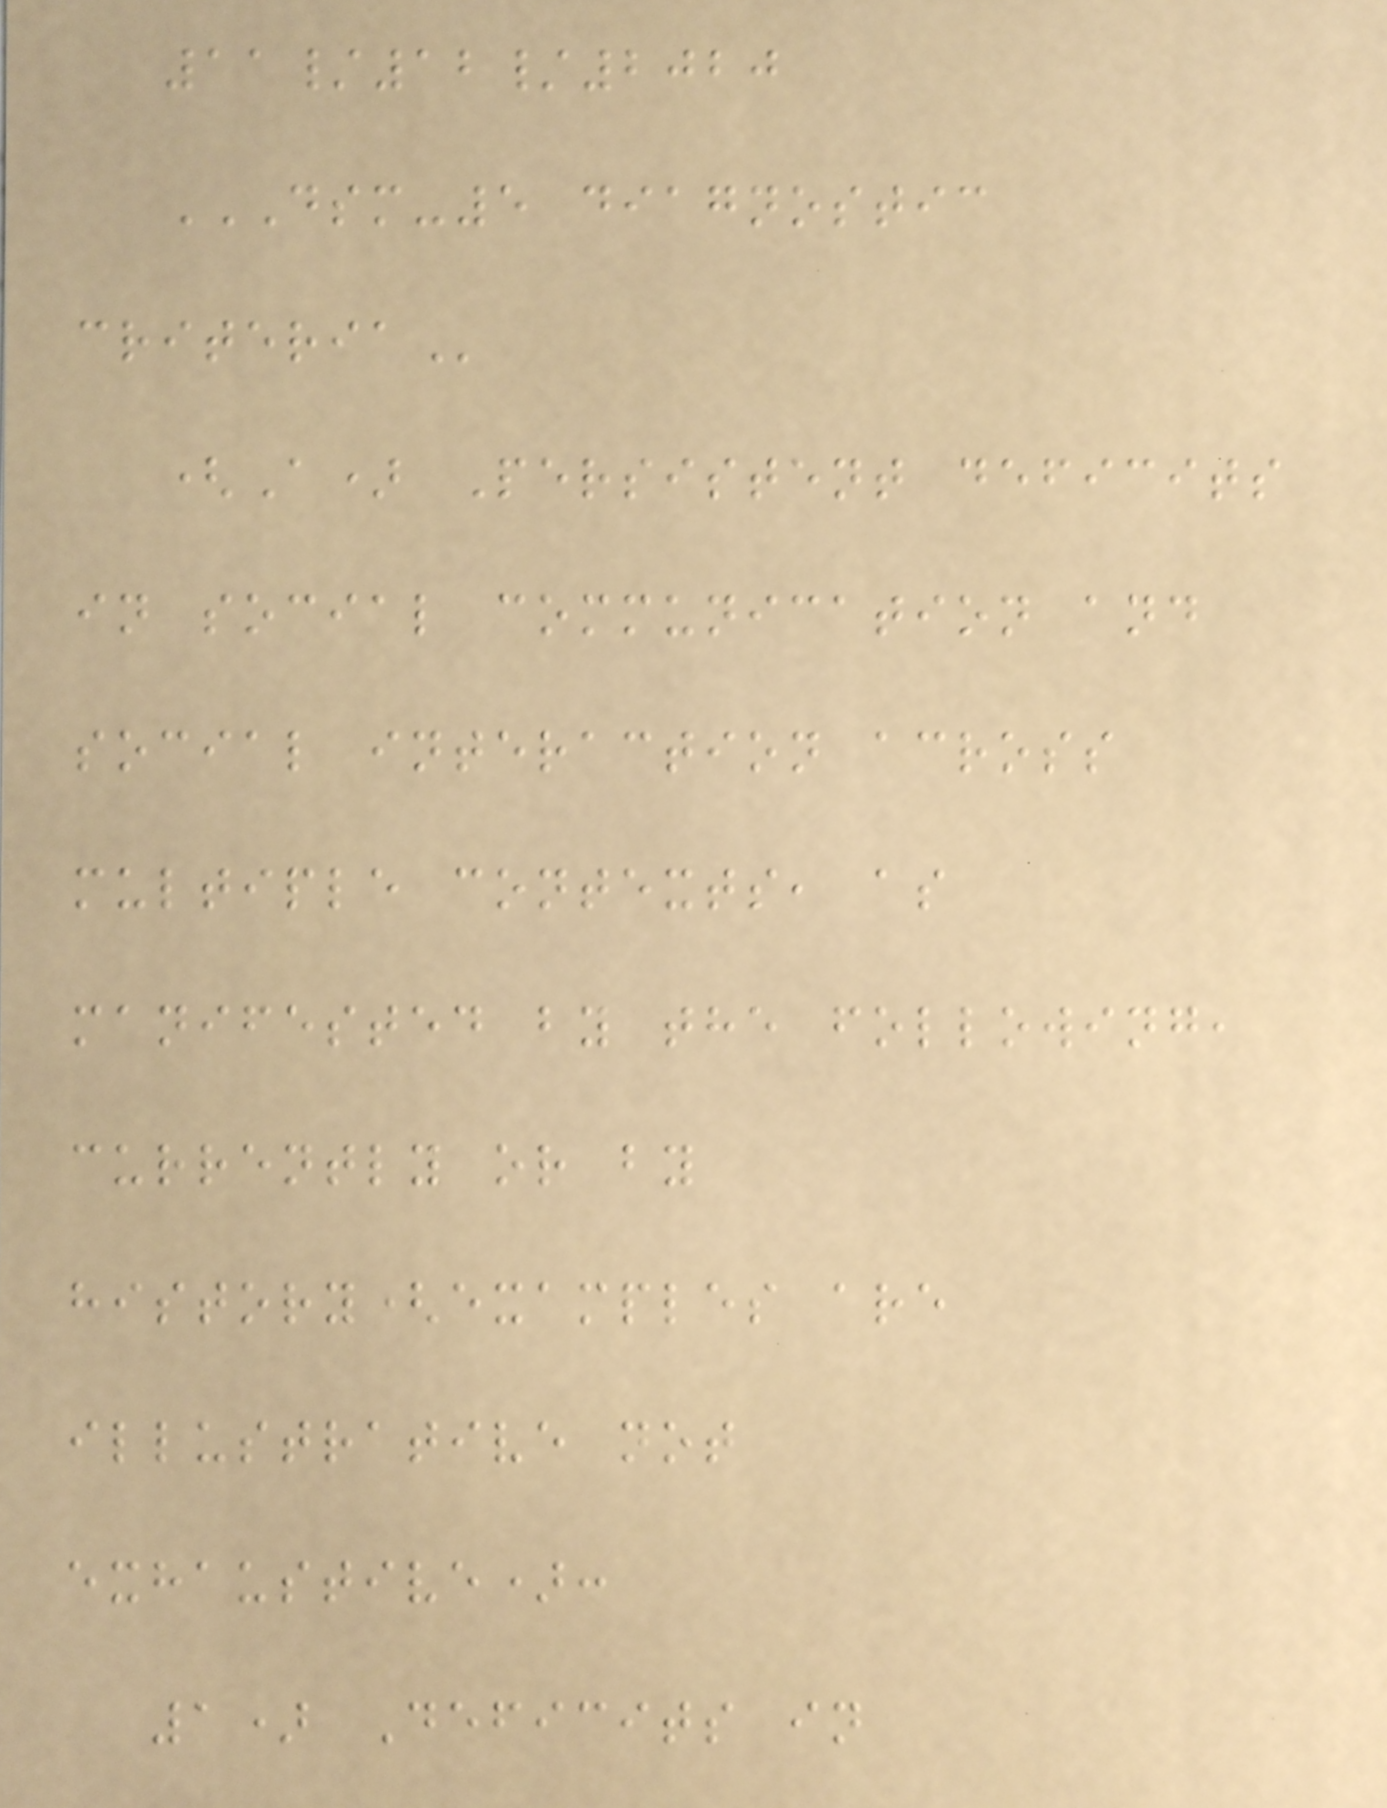11/12/2020
DSM-5 DIAGNOSTIC
CRITERIA
(A) Persistent deficits
in social communication and
social interaction across
multiple contexts, as
manifested by the following,
currently or by
history(examples are
illustrative not
exhaustive):
1) Deficits in
